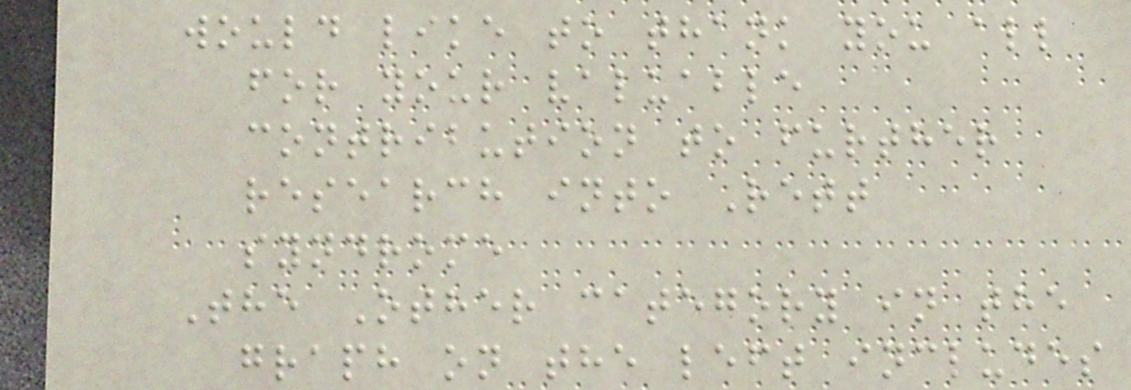would like to thank you all
for your valuable
contribution to further
research into Rett
syndrome
The Other category in the
graph on the left includes
